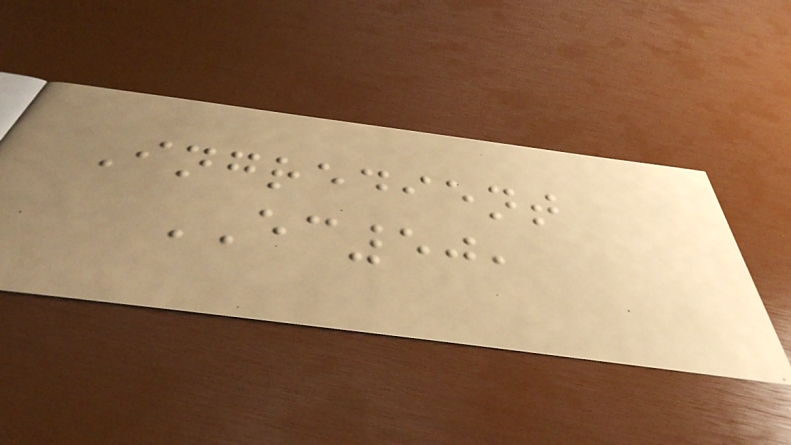Ingredient
EC50,
